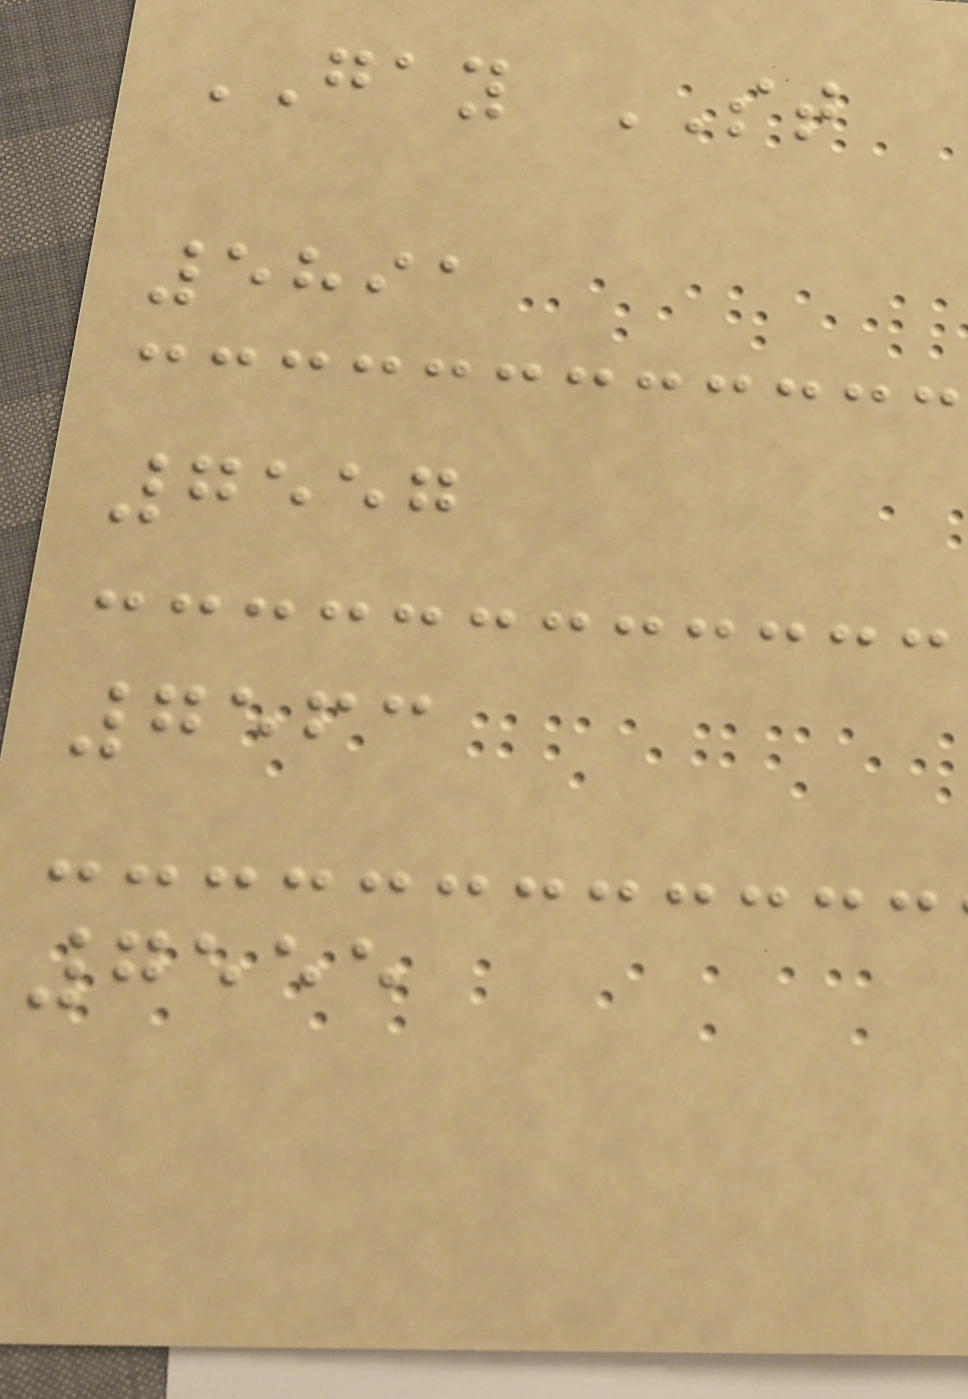GAY ST
5891
7557
7563
7555
